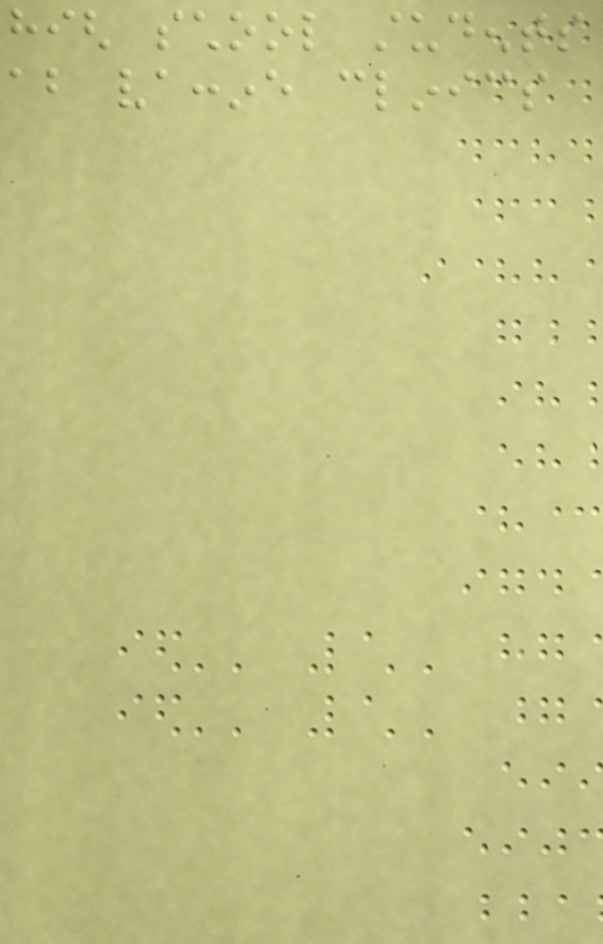high school students
about vaccine clinics
